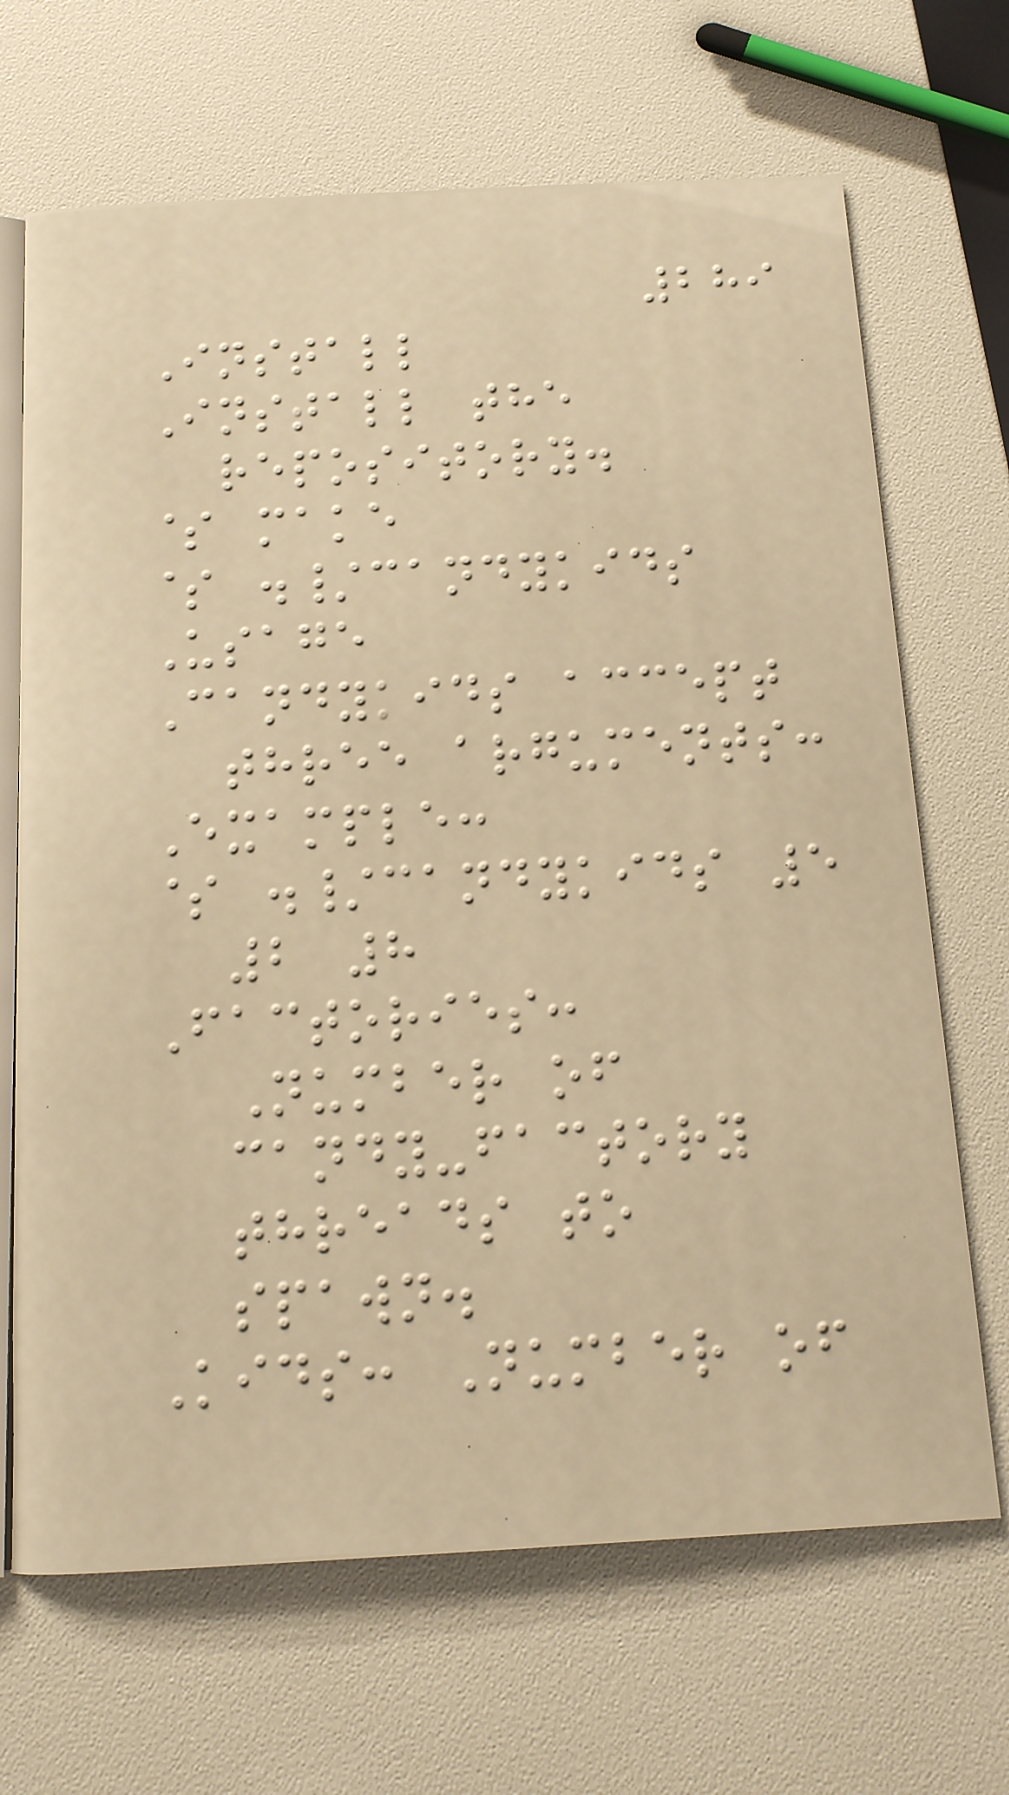289
Install
Install the
repository.
$ make
$ ./candykids
Usage
Candykids accept
three arguments:
Example:
$ ./candykids 5
2 8
Factories:
Number of
candy-factory
threads to
spawn.
Kids: Number of
